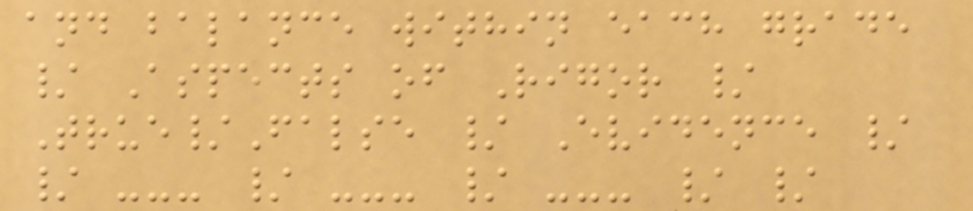and balance within each grade
/ Aspects of Rigor /
True/False / Evidence /
/ --- / --- / --- / /
